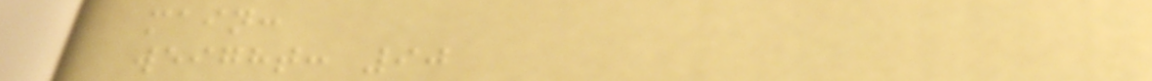main:
weight: 90
